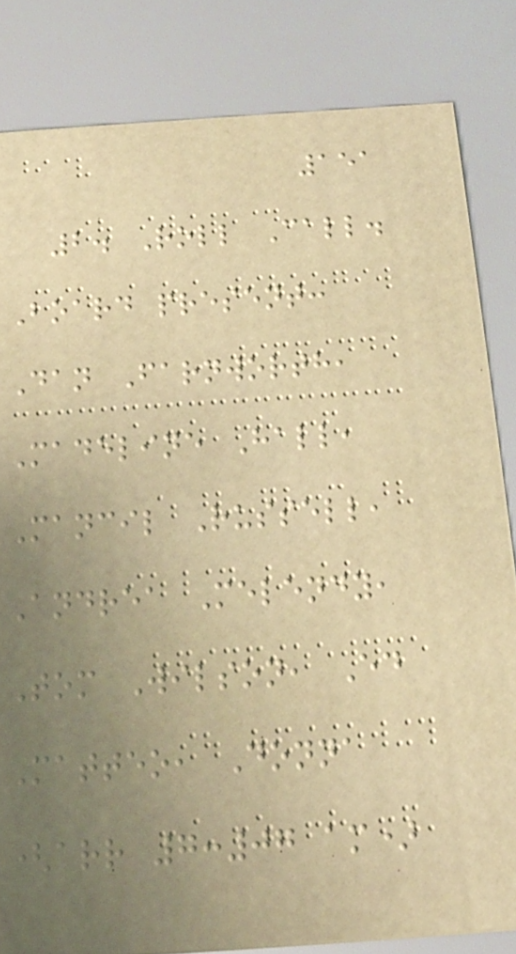151
2. Roll Call.
Board present:
Dan Farnworth,
Madeline Hall,
Mancil Russell,
Andrea Melendy,
Tom Wilson, Ed
Matteo, Donna
(arr 7:07 am)
